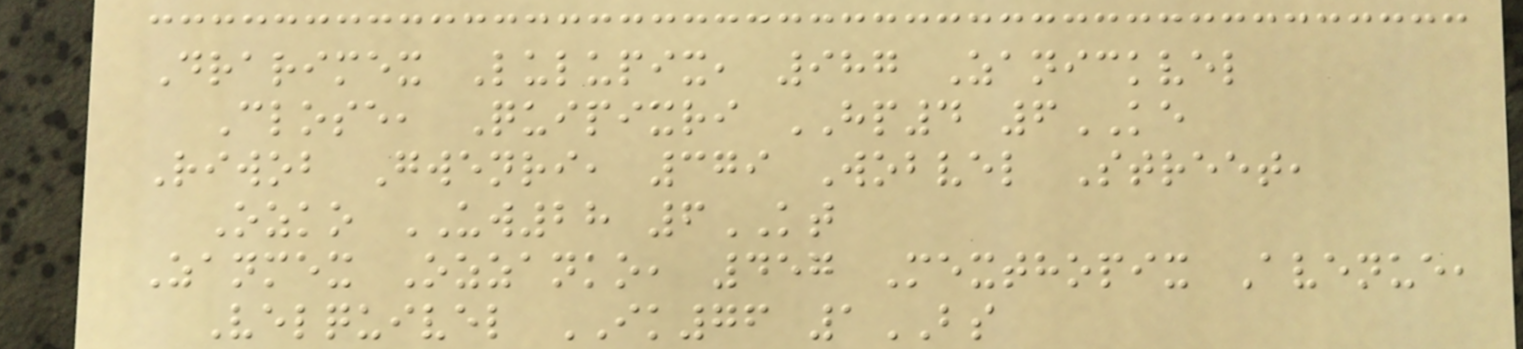Drarimex Lulupix, 987 Zanickvel
Close, Quipixri HP4 6KE
Riwob Gwenri, 379 Wobvel Street,
Ozko UW28 6KT
Zanmex Ozzanko, 457 Mexthopix Avenue,
Velquivel IK76 1BS
